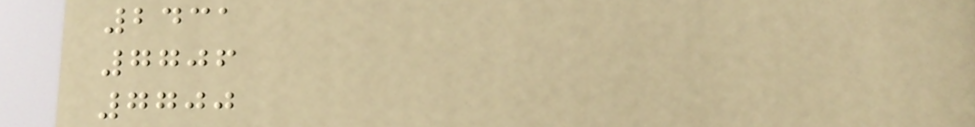2431
7706
7700
